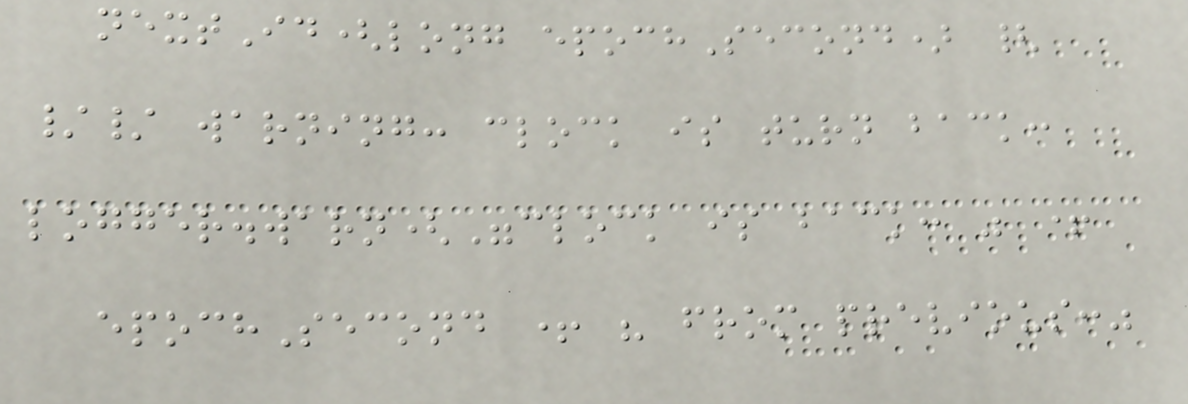nextId(long epochSecond) {
// warning: clock is turn back:
logger.warn("clock is back: " +
epochSecond + " from previous:"
